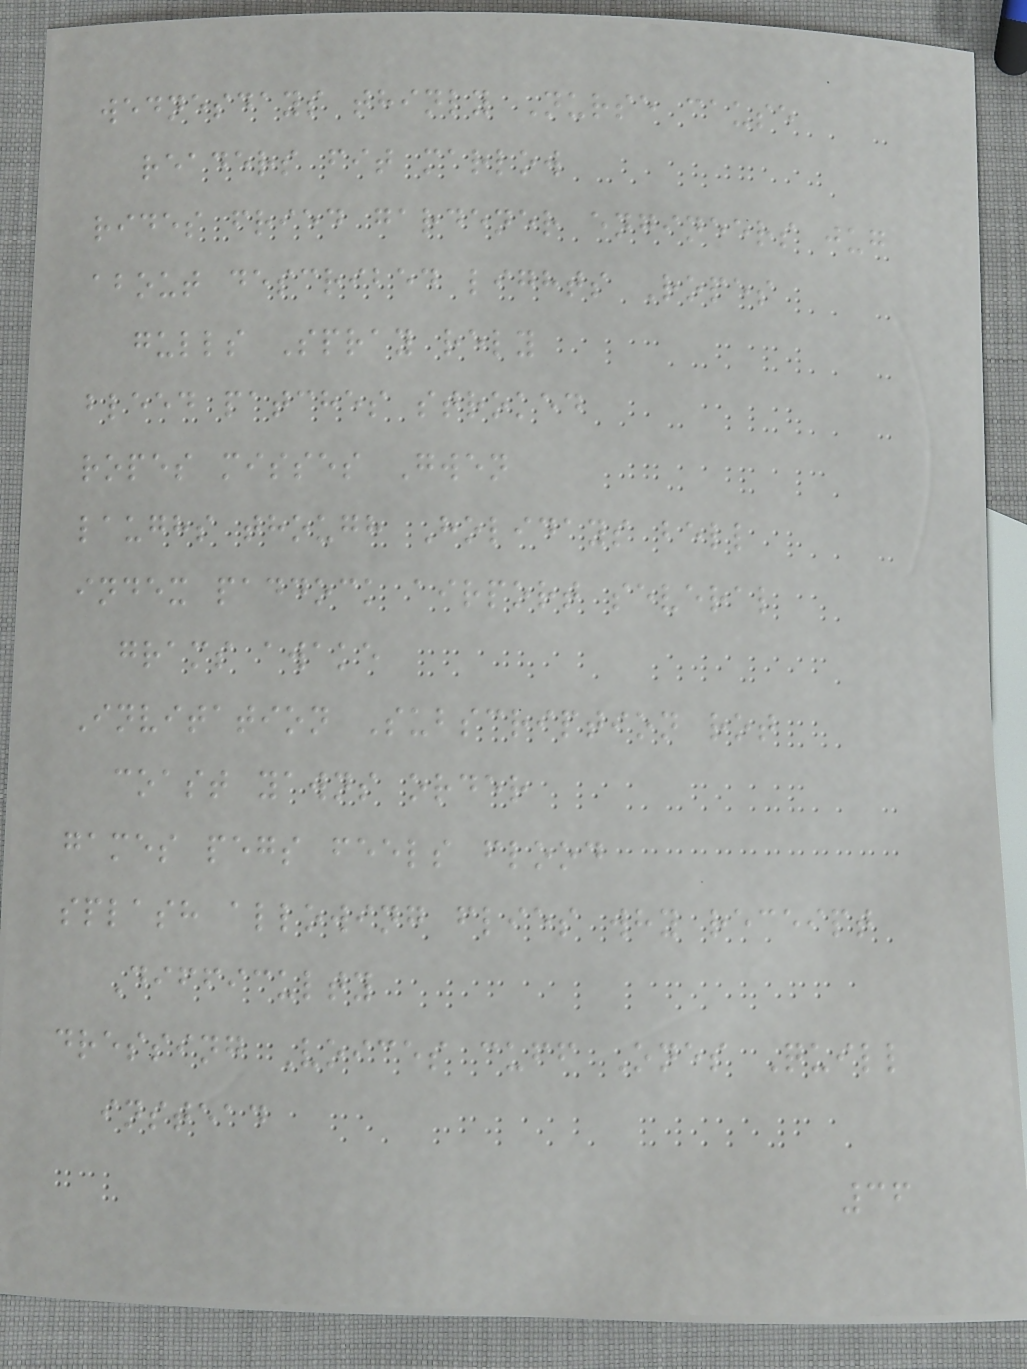wednesdays thinly Nurse cause
readers fit marlow
rides fried gardener engineers jug
about described lights Ropes
gulls Spray rely
bleed patches stroked
ropes misses Gwen
laughs though Holidays bell
index paddock airport several
grams awake
Invitation Subscription rot
coast yawns order
games pegs feels flood
splash allowing flies why receipt
Difficulty
dressing Voices cuff Ones Quill
instead
36
